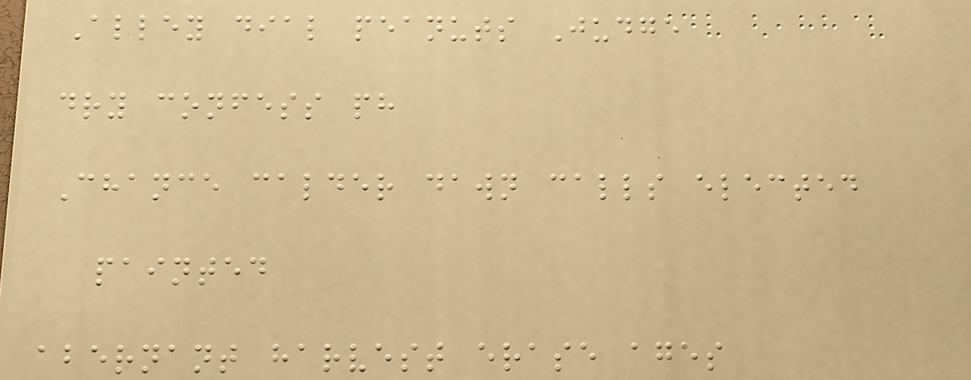Alley dial peanuts Judge
dry confess ph
Chance calder dawn calls elected
painted
abernant harvest erase ages
